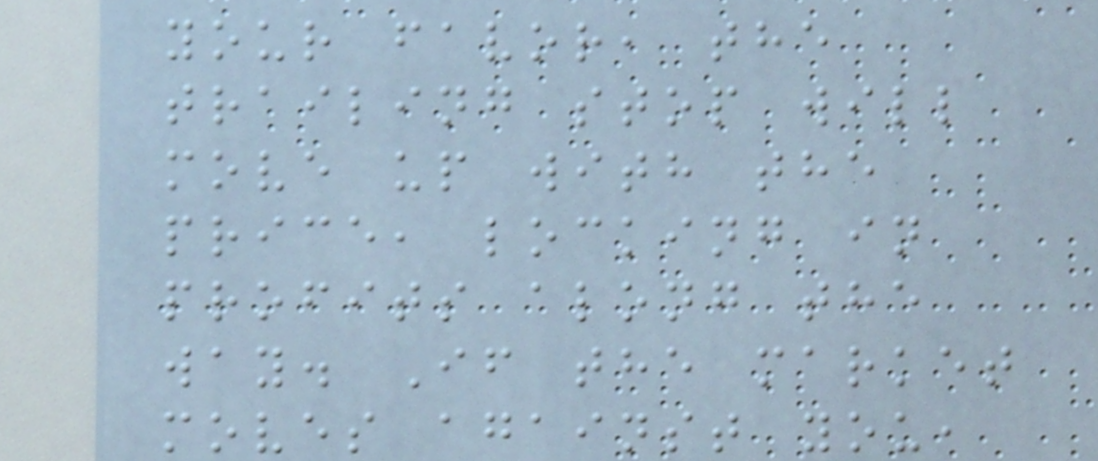your favor, the
trailing stop will
move up with the
price, locking in
profits along the
way. If the market
moves against you,
